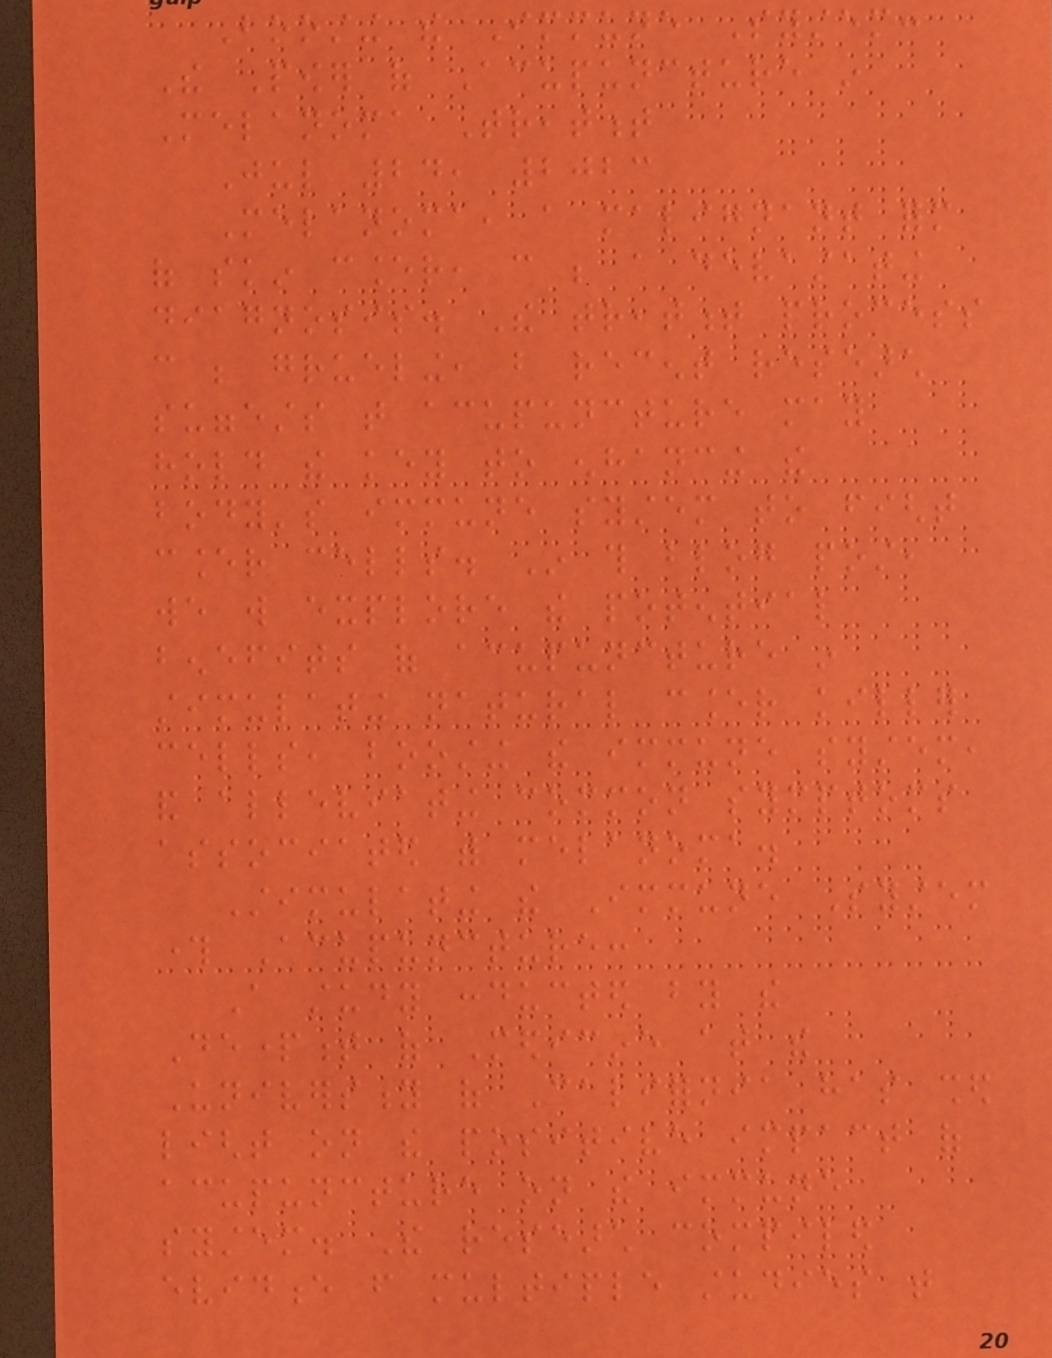Boosting the Immune System:
The Power of Acupuncture in
Melanoma Treatment
Jul 24, 2023
Melanoma, a malignant form
of skin cancer, can be a devastating
diagnosis. The treatment process
can be grueling, but recent research
suggests that acupuncture may
hold the key to enhancing the
body's immune system to fight
cancer cells. In this blog post,
we will explore the potential
benefits of acupuncture in
stimulating natural cancer killer
cells, boosting the immune system,
and alleviating common symptoms
associated with melanoma.
Stimulating the Immune System
through Acupuncture:
A study conducted by the
Department of Medicine at the
University of California has shed
light on the positive impact of
acupuncture on the immune
system. The research compiled
evidence from multiple studies that
